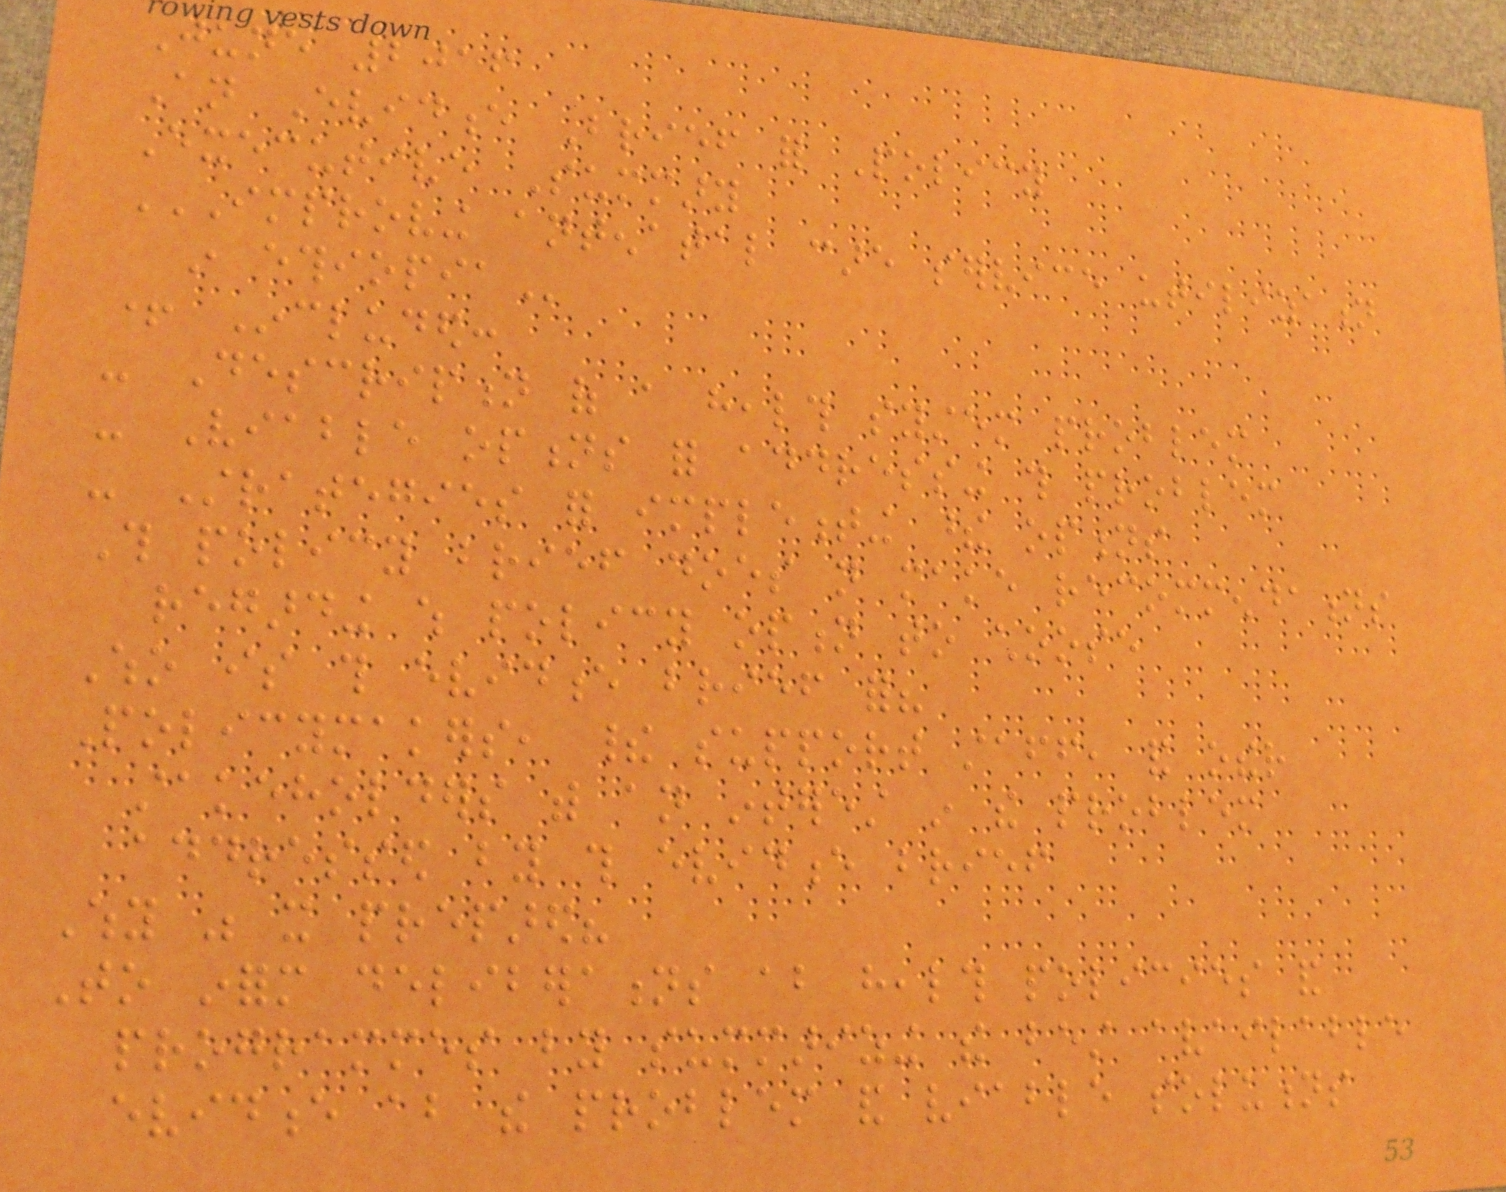June 2016
An Evidence Brief for Policy
Executive Summary
IMPROVING ANTENATAL CARE SERVICE UTILIZATION
IN ETHIOPIA
+ Included:
- Description of a health system problem
- Viable options for addressing this problem
- Strategies for implementing these options
This policy brief does not make recommendations
regarding which policy option to choose
Who is this evidence brief for?
Policymakers, their support staff, and other
stakeholders with an interest in the problem
addressed by this evidence brief
Why was it prepared?
To inform deliberations about health policies and
programmes by summarizing the best available
evidence about the problem and viable solutions
